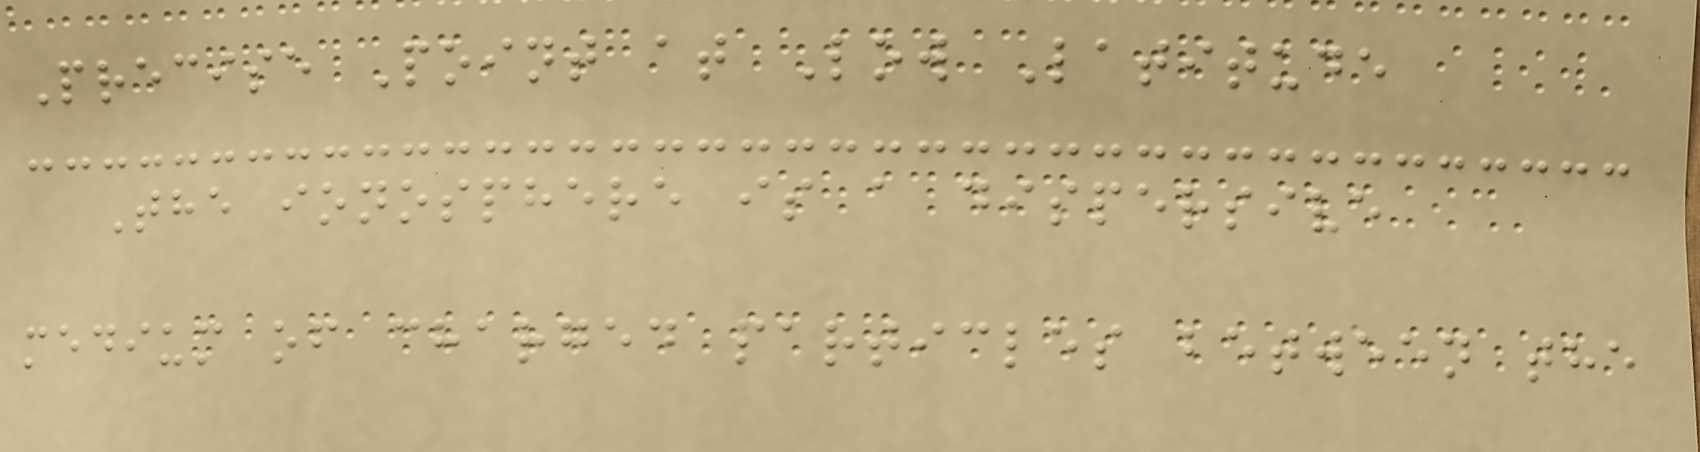Precise Point at Low Latitude
The ionosphere is a dispersive
medium of charged particles between the
